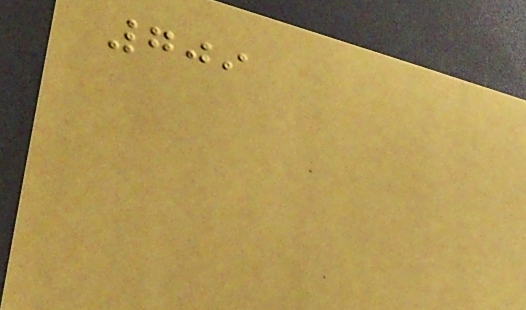709
